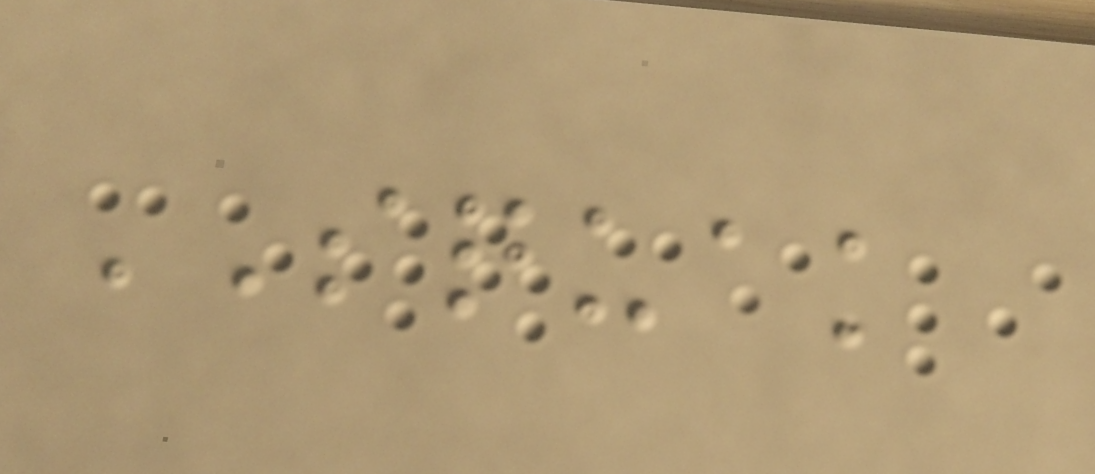SQUAK
